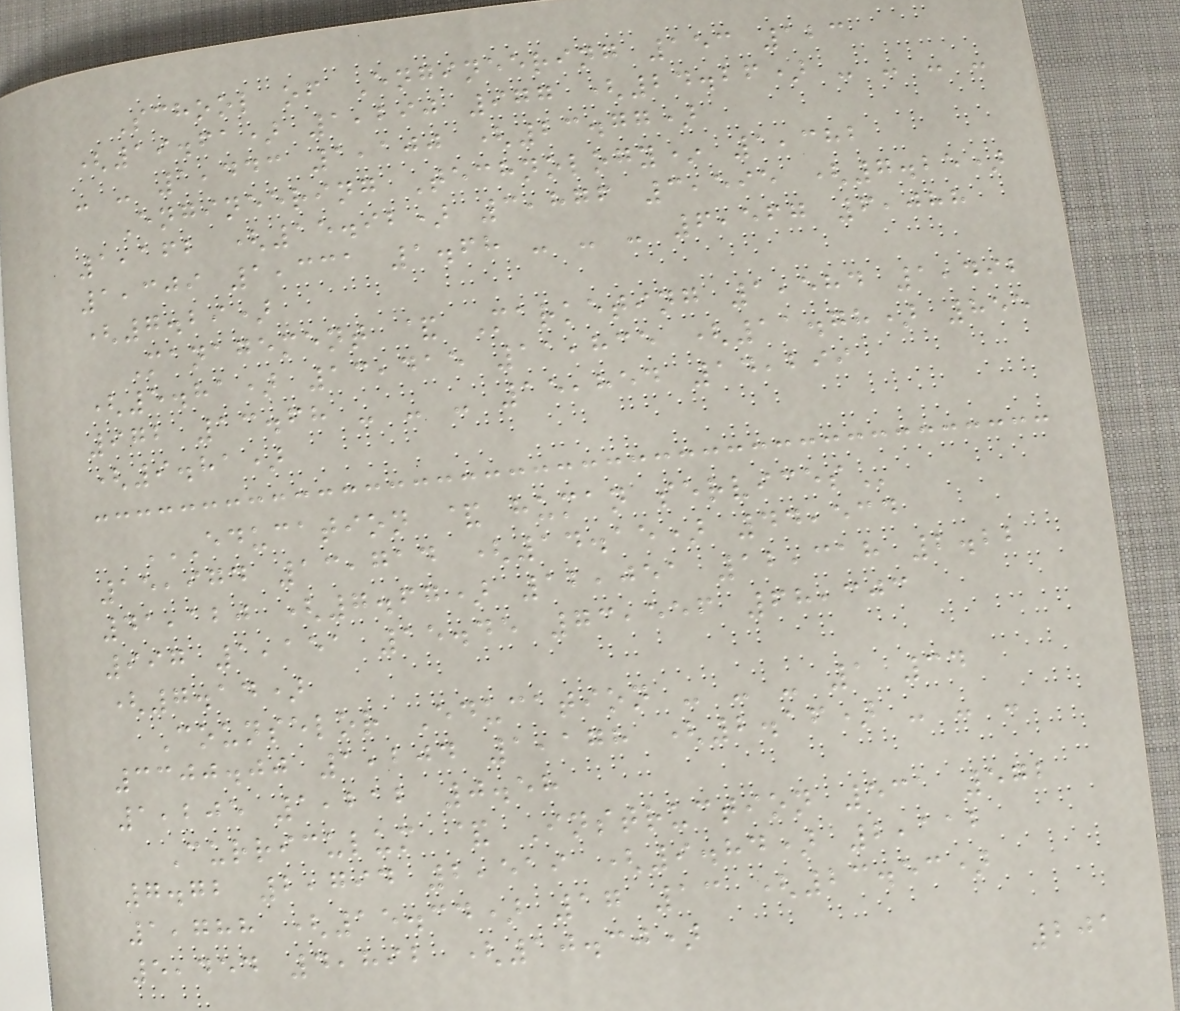School of Engineering 153 123
(19.61) 1,290 977 (24.26) - - - -
- - 1,443 1,100 (23.77)
Engineering Technology* 1,382
1,162 (15.92) 3,876 3,595 (7.25)
1,309 1,331 1.68 - - - 6,567 6,088
(7.29)
Management & Marketing 1,584 1,492
(5.81) 13,415 11,835 (11.78) 855
972 13.68 - - - 15,854 14,299
(9.81)
EDUCATION & HUMAN SERVICES
15,974 13,714 (14.15) 44,534
41,120 (7.67) 12,051 12,318 2.22
997 1,151 15.45 73,556 68,303
(7.14)
Counselor Education - - - 1 34
3300.00 1,204 1,178 (2.16) - - -
1,205 1,212 0.58
Curriculum & Instruction 531 572
7.72 2,794 2,519 (9.84) 2,112
1,788 (15.34) 17 13 (23.53)
5,454 4,892 (10.30)
201
